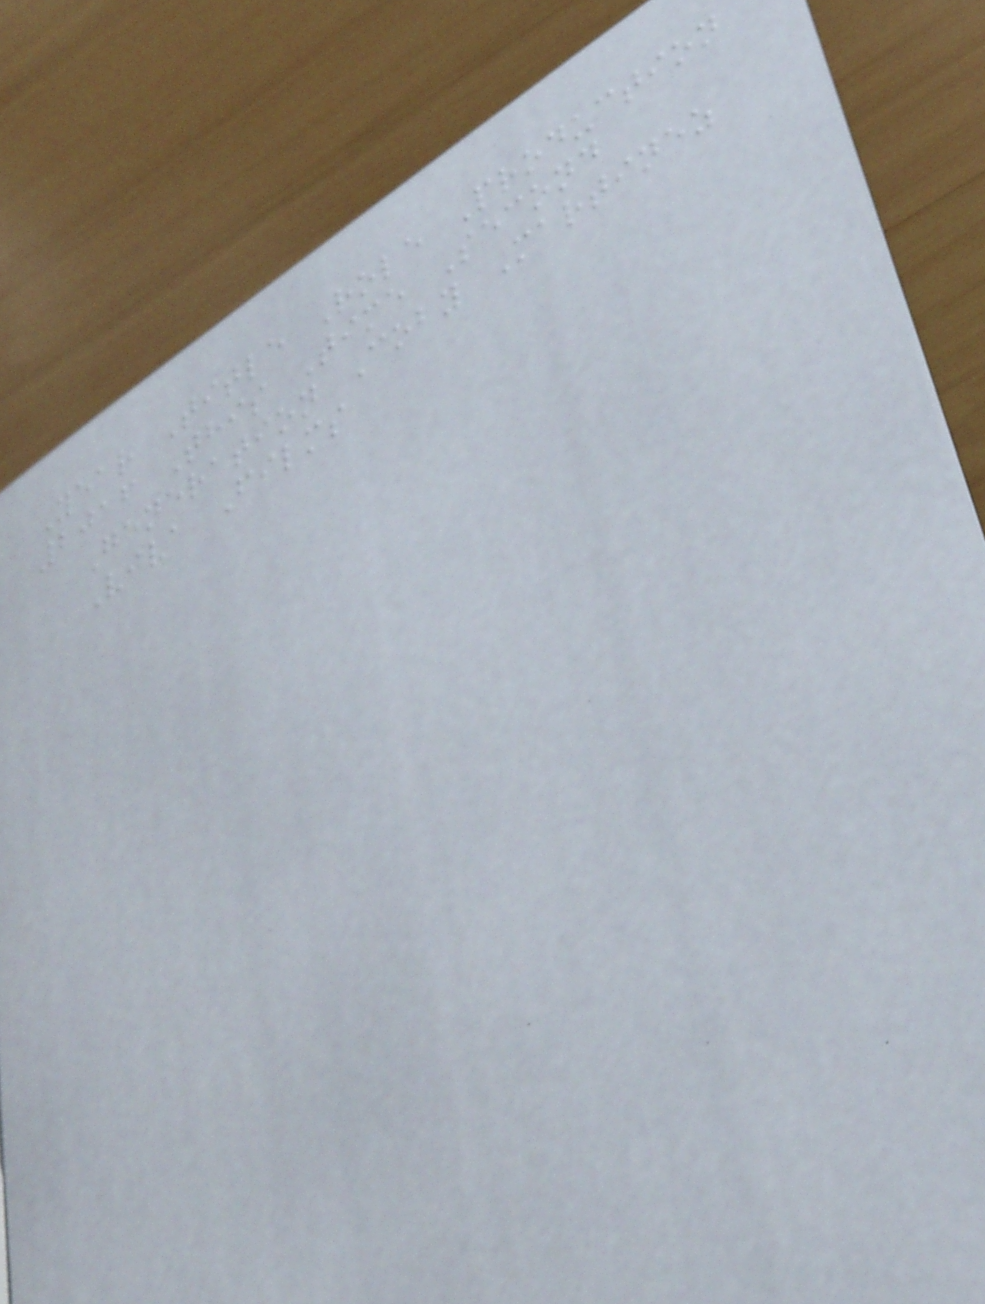Year Title Role Production
2016 This Time Second
Generation Coby Martinez
Viva Films
